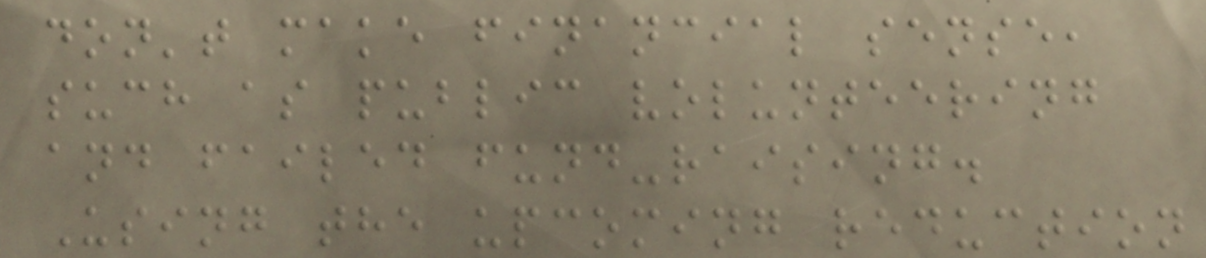don't make financial sense,
such as public volunteering
and failed fund-raising.
Using the upcoming reduction
